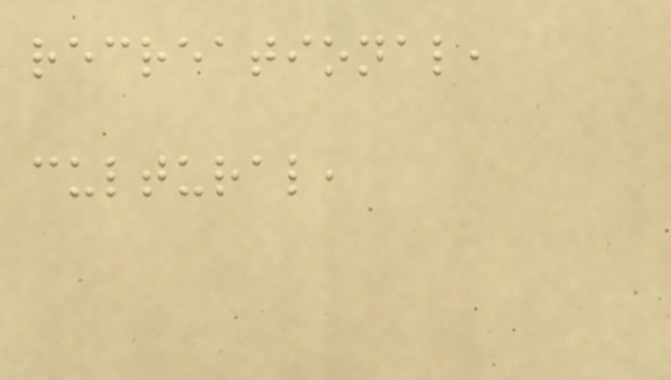recreational,
cultural,
